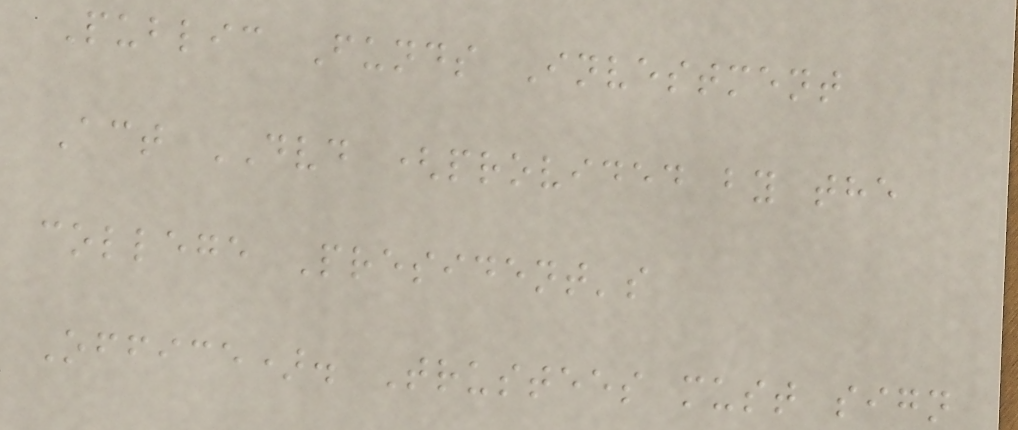Public Funds Investment
Act DVD (provided by the
college President's
Office). Trustees must sign
